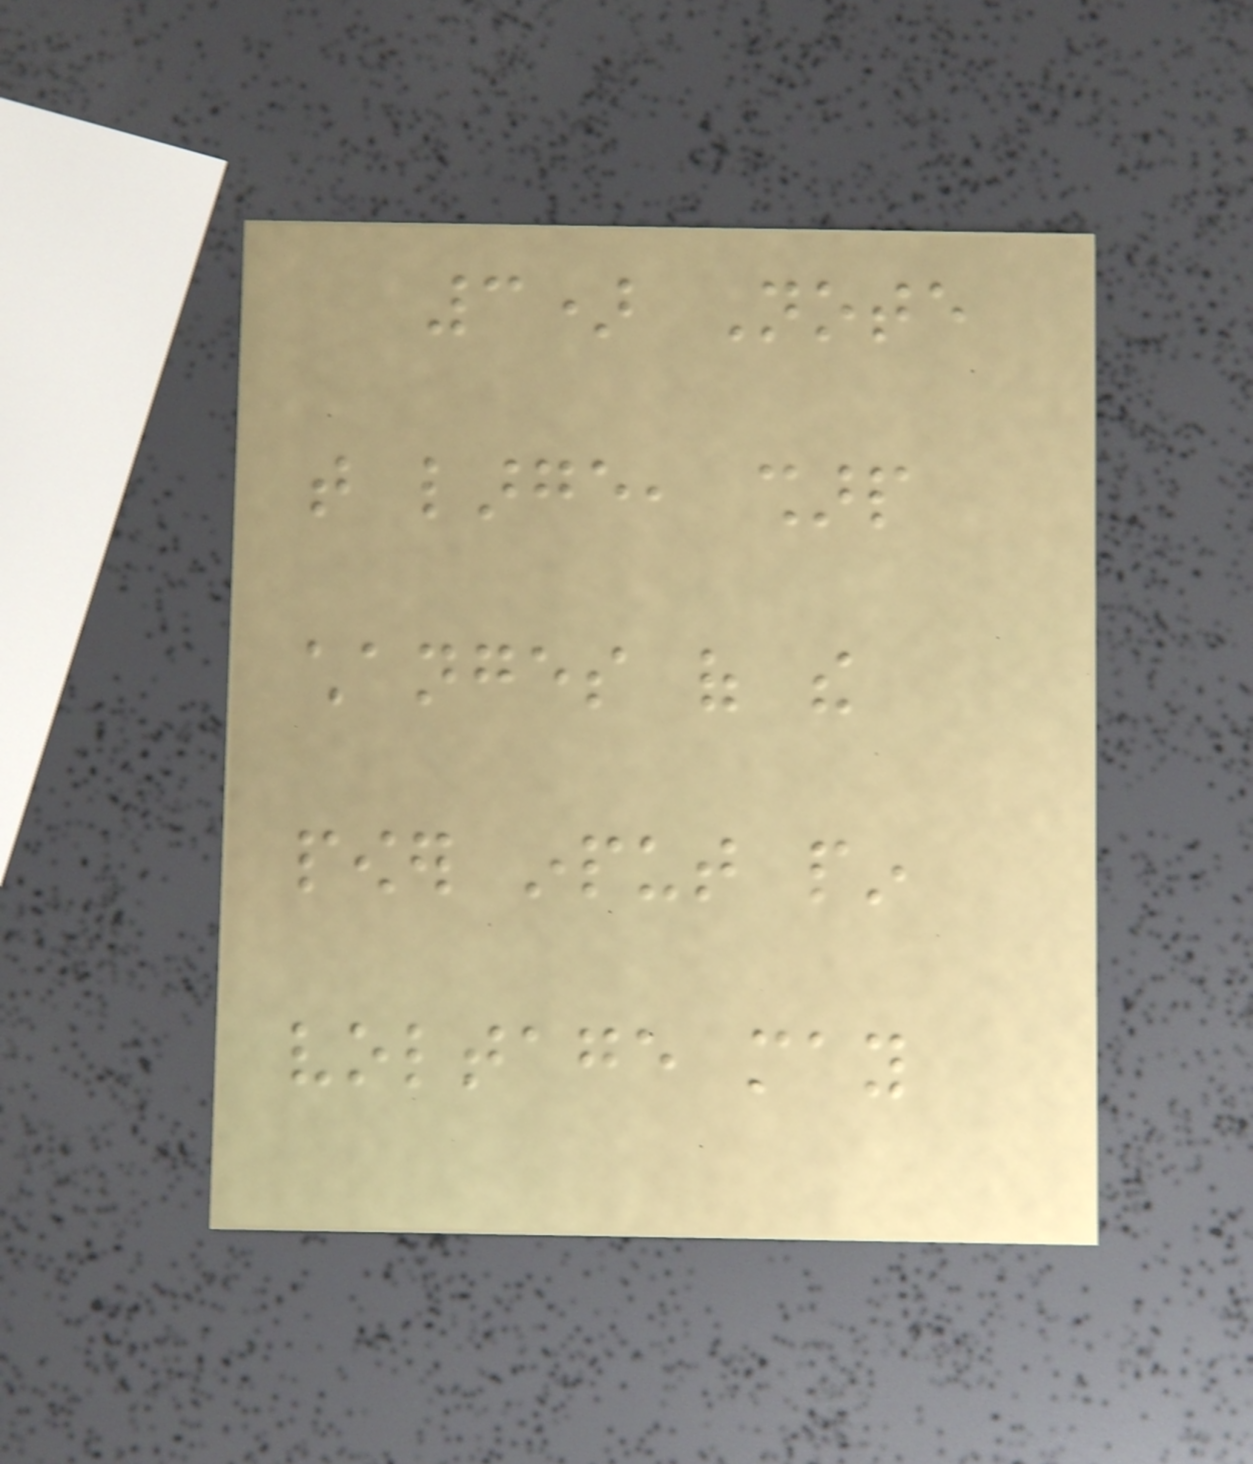3) Note
that large, sharp
changes of the
power input pin
voltage may
